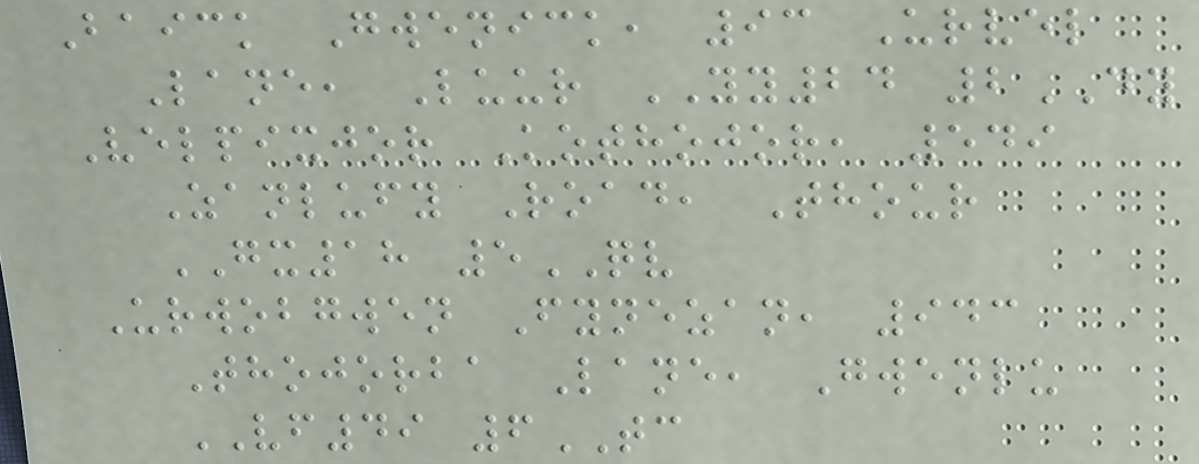Baick Gwenick, 93 Urvel
Lane, Luur YY24 2DY
Velpixjor Kothojor, 549
Zanlufy Road, Thour
GX18 5QV
Urwobgwen Fynezan, 943
Thojorba Lane, Gwenlu
VF49 6TC
